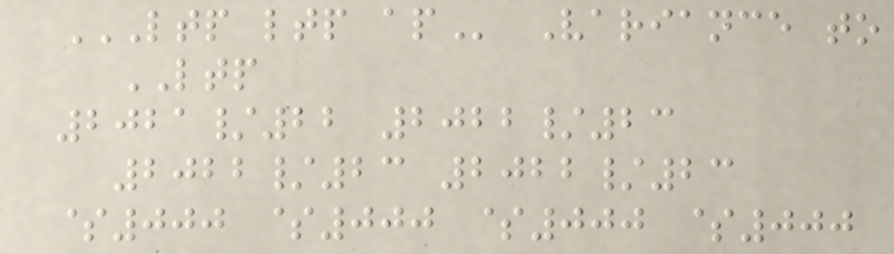LTP LTP AP Variance to
LTP
2021/22 2022/23
2022/23 2022/23
$000 $000 $000 $000
